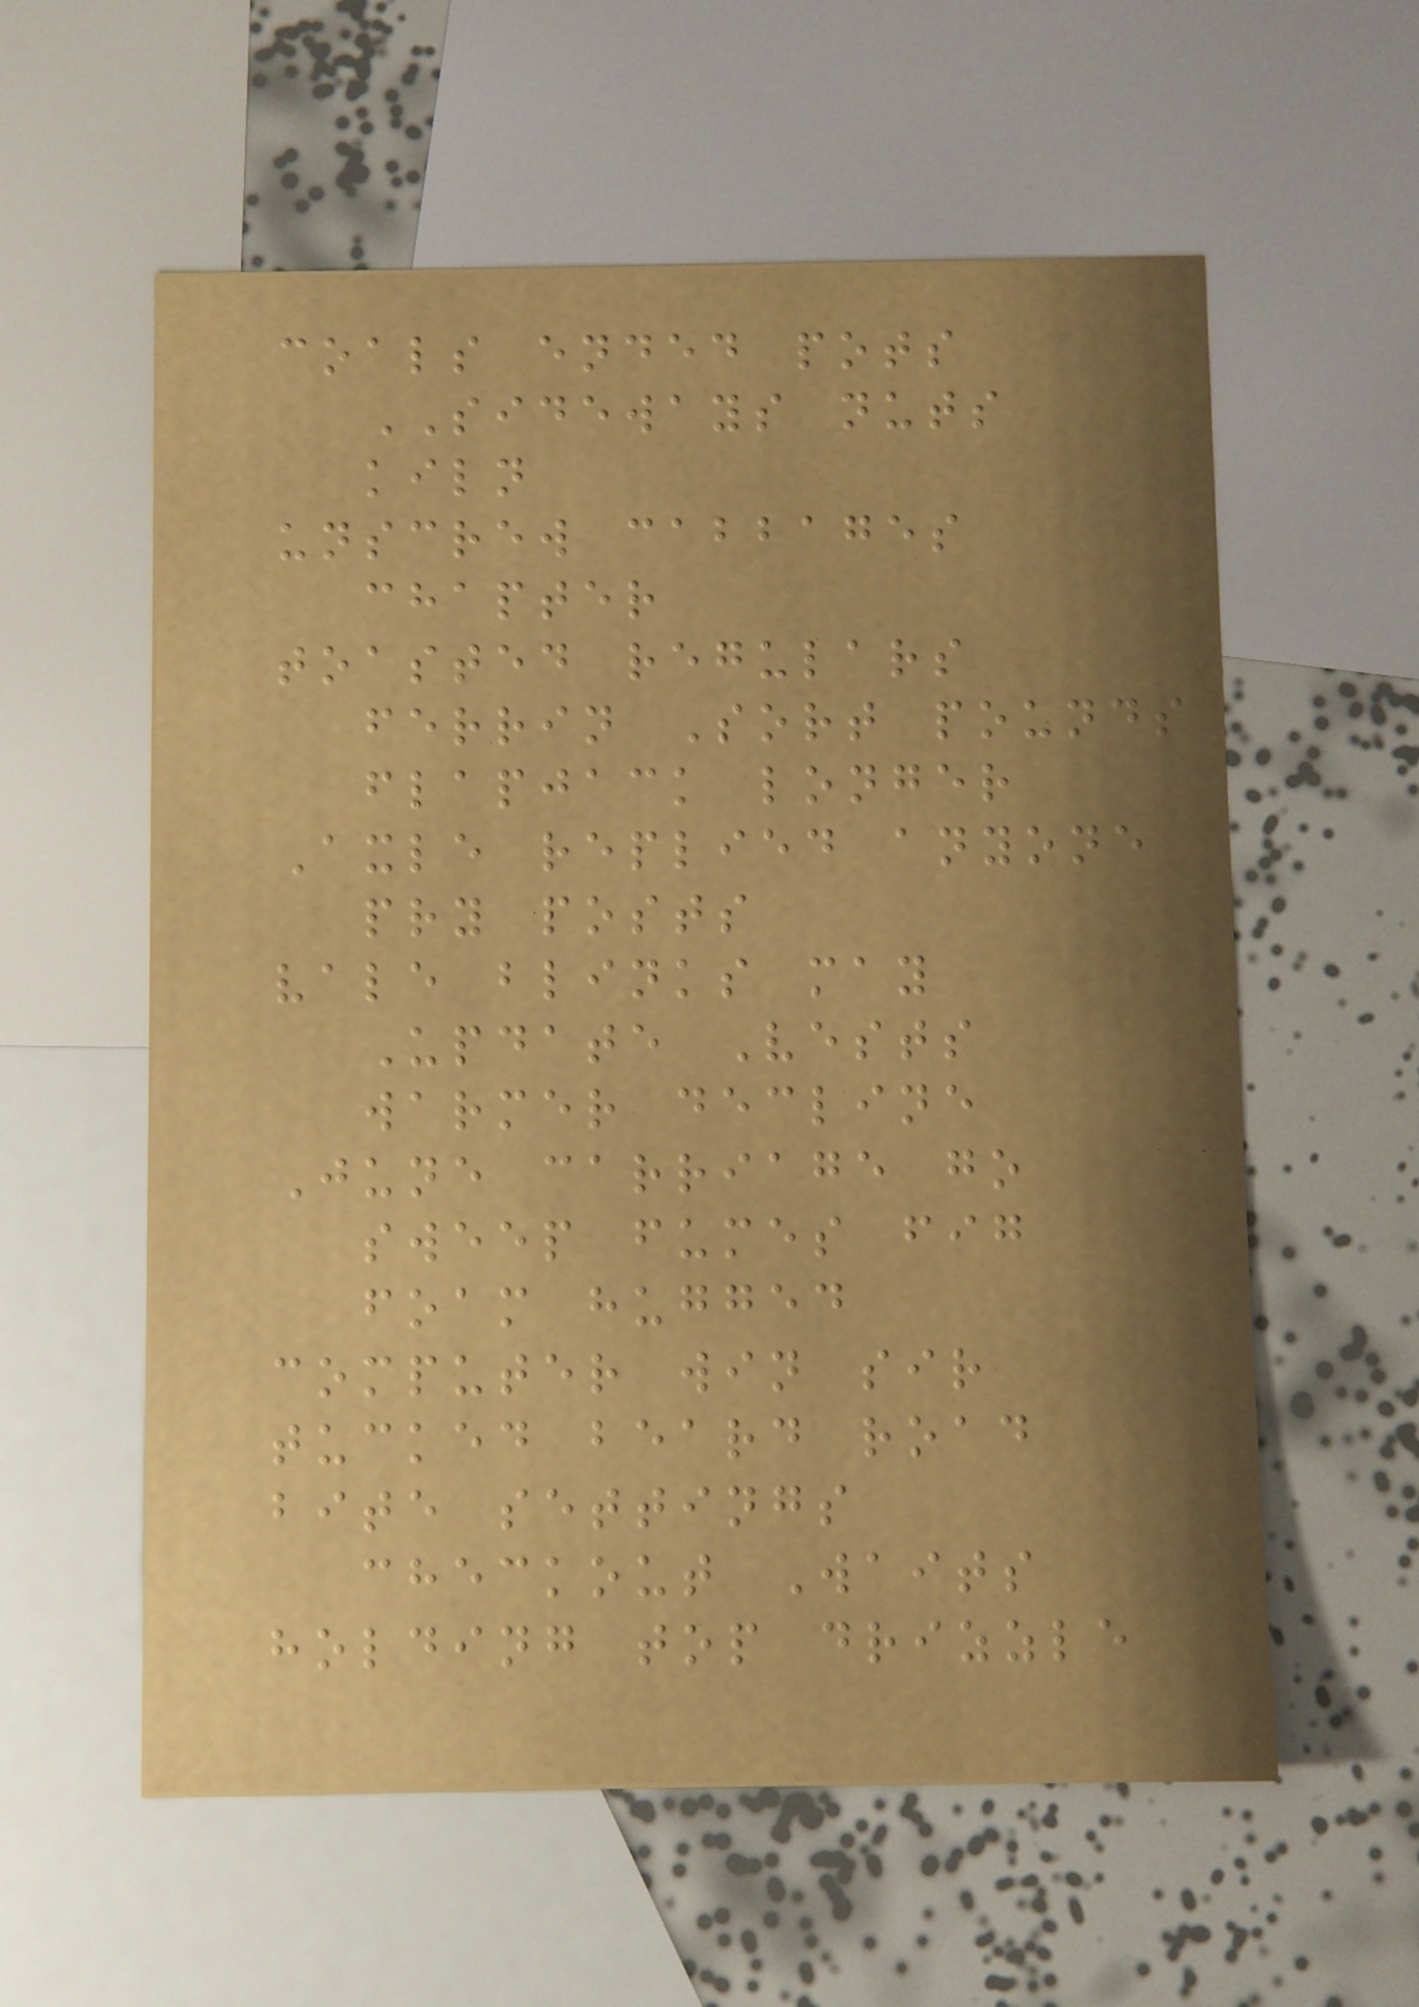coals ended pots
SIDEWAYS nuts
kiln
unscrew cabbages
chapter
toasted regulars
ferrin Sort pounds
flapjack longer
Axle replied anyone
pry posts
vale blinks may
Update Vests
warmer decline
June carriage go
sweep fumes fig
foam hugged
computer win sir
tucked beard road
bite settings
checkout Waits
holding top drizzle
